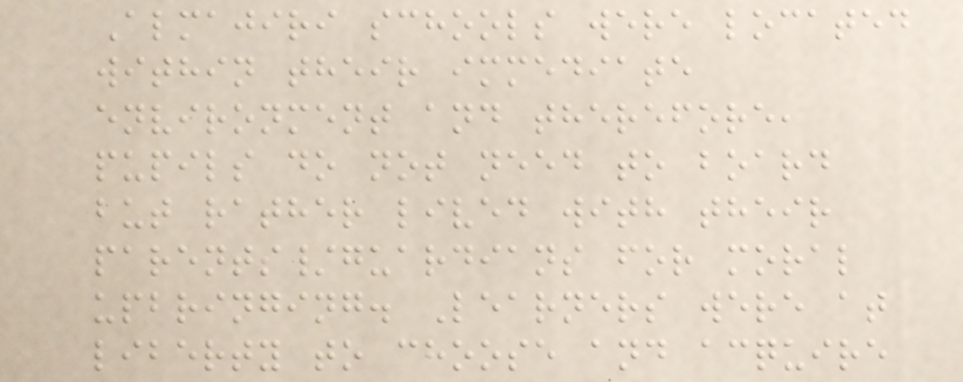Almajiri schools were located
within their immediate
environment and therefore,
pupils do not need to board
but rather lived with their
parents/guardians for moral
upbringing. Learners were at
liberty to choose and acquire
